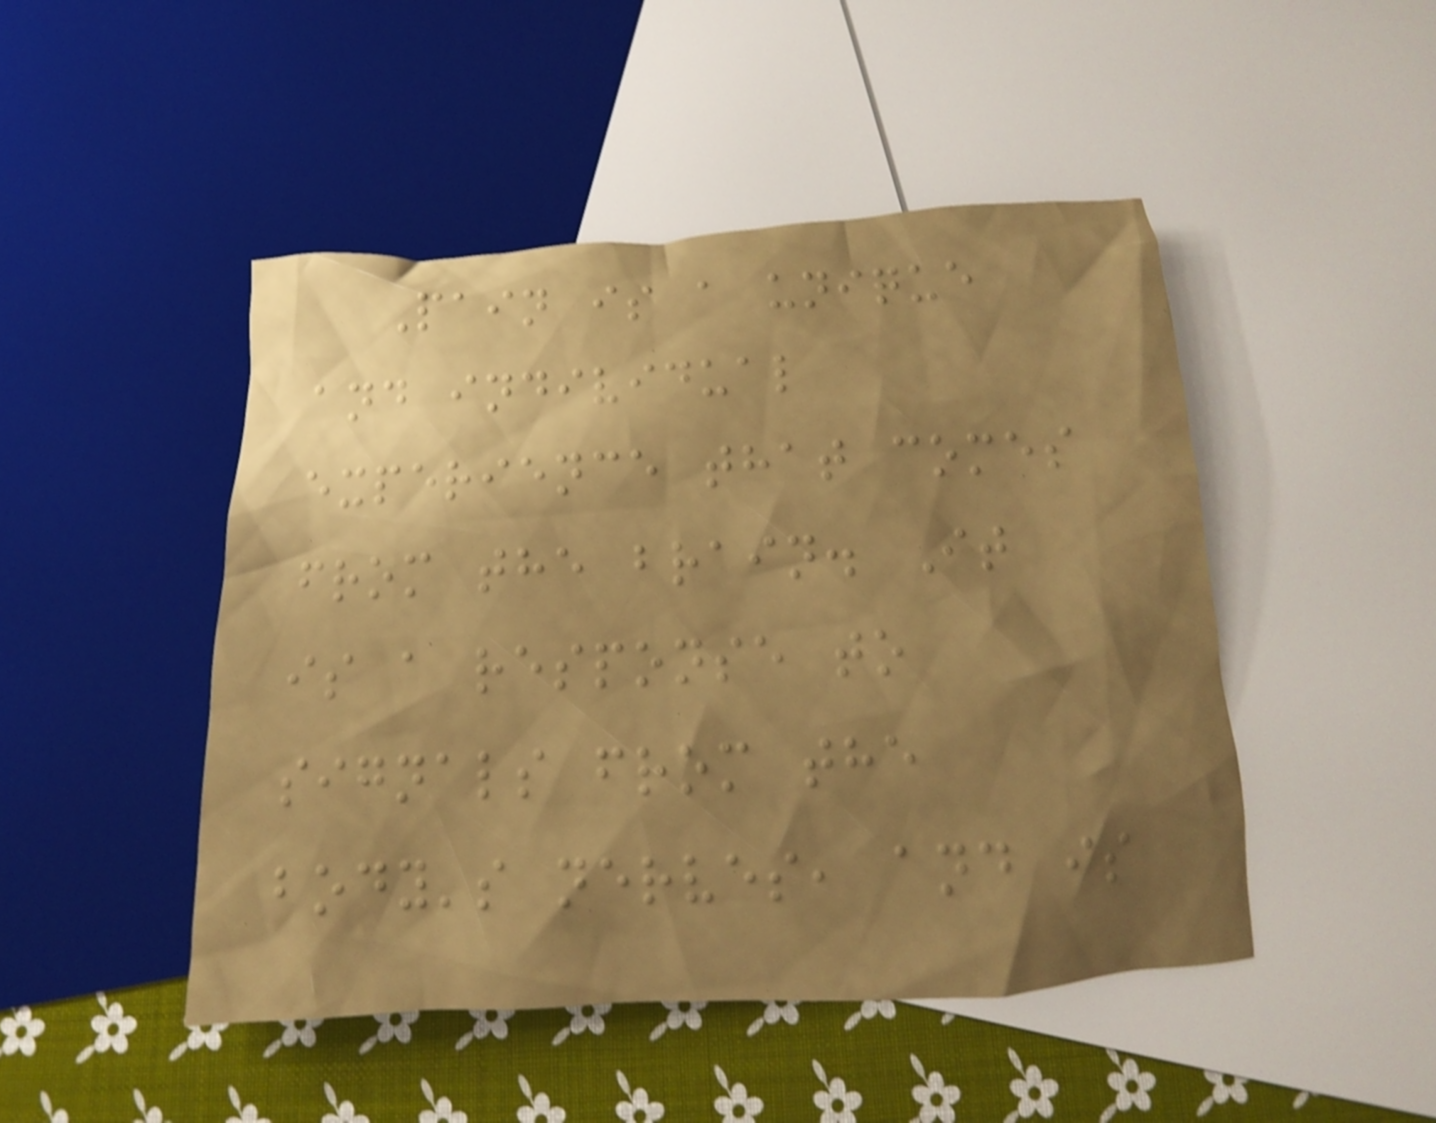Pain is a unique
and individual
experience that comes
from the brain. It
is a response to
signals from the
body's nerves, and is
